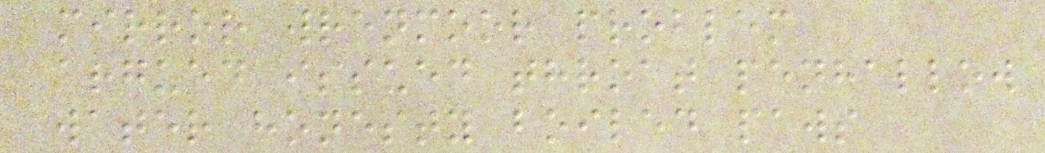mirror wrenmoor problem
argued issued throat penhallow
water honesty boiled paws
